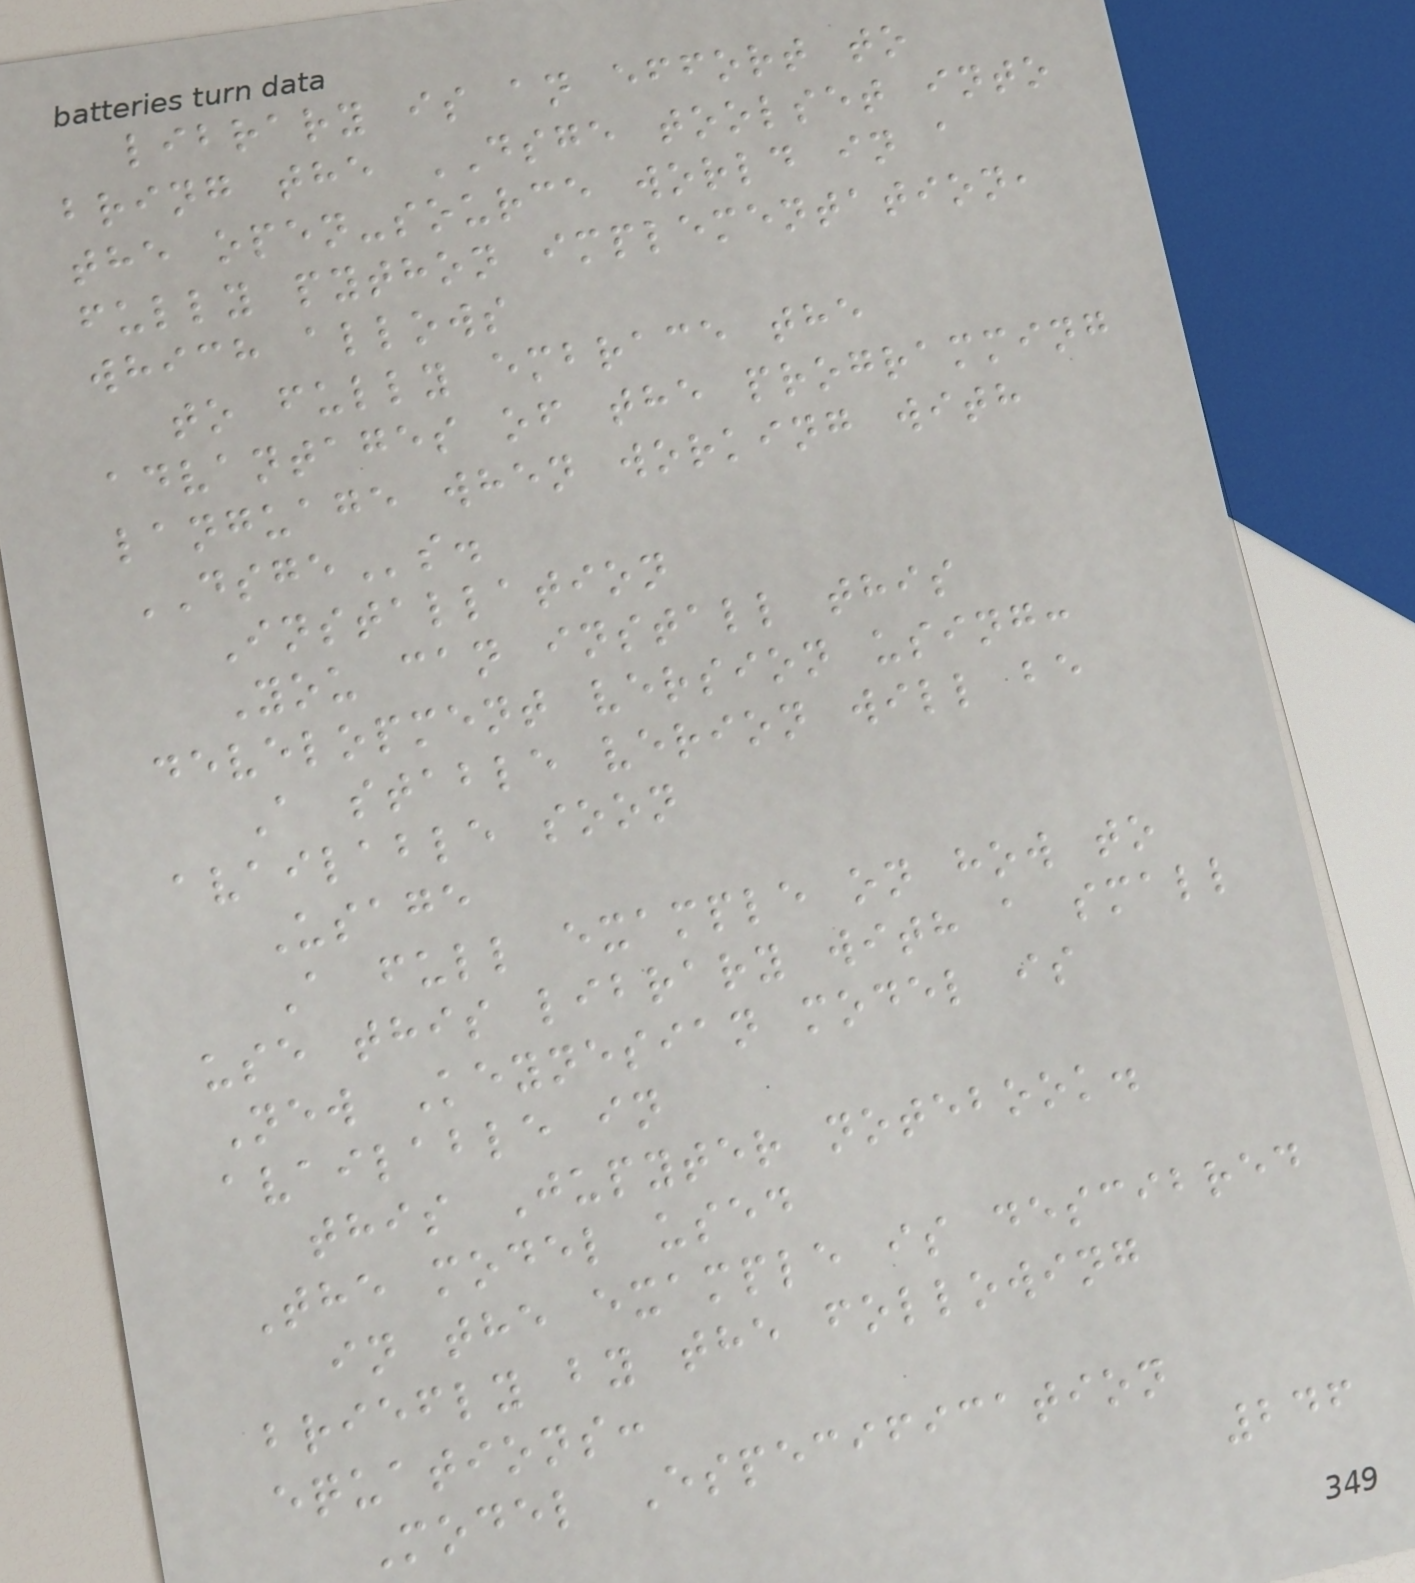library is an effort to
bring the DSGE toolset into
the open-source world in a
fully python implementation,
which allows
to fully embrace the
advantages of the programming
language when working with
DSGEs.
Installation
You can install this
development version using:
A stable verion will be
available soon
Usage
A full example on how to
use this library with a small
New Keynesian model is
available in
this Jupyter notebook.
The model used
in the example is descibred
briefly by the following
equations:
Model Especification
246
